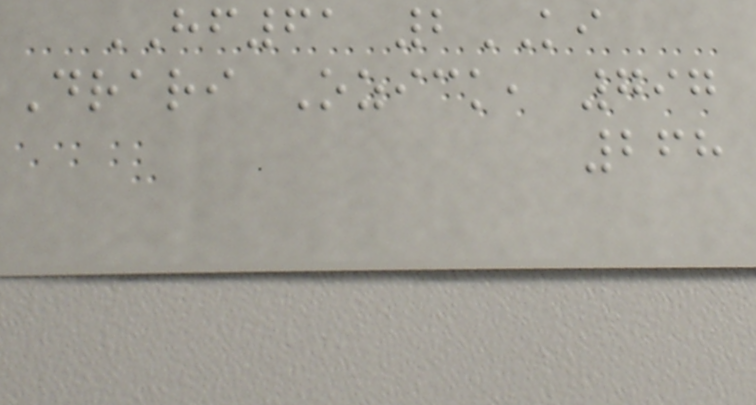HF61 2KI
Drari Ozick, 797
268
